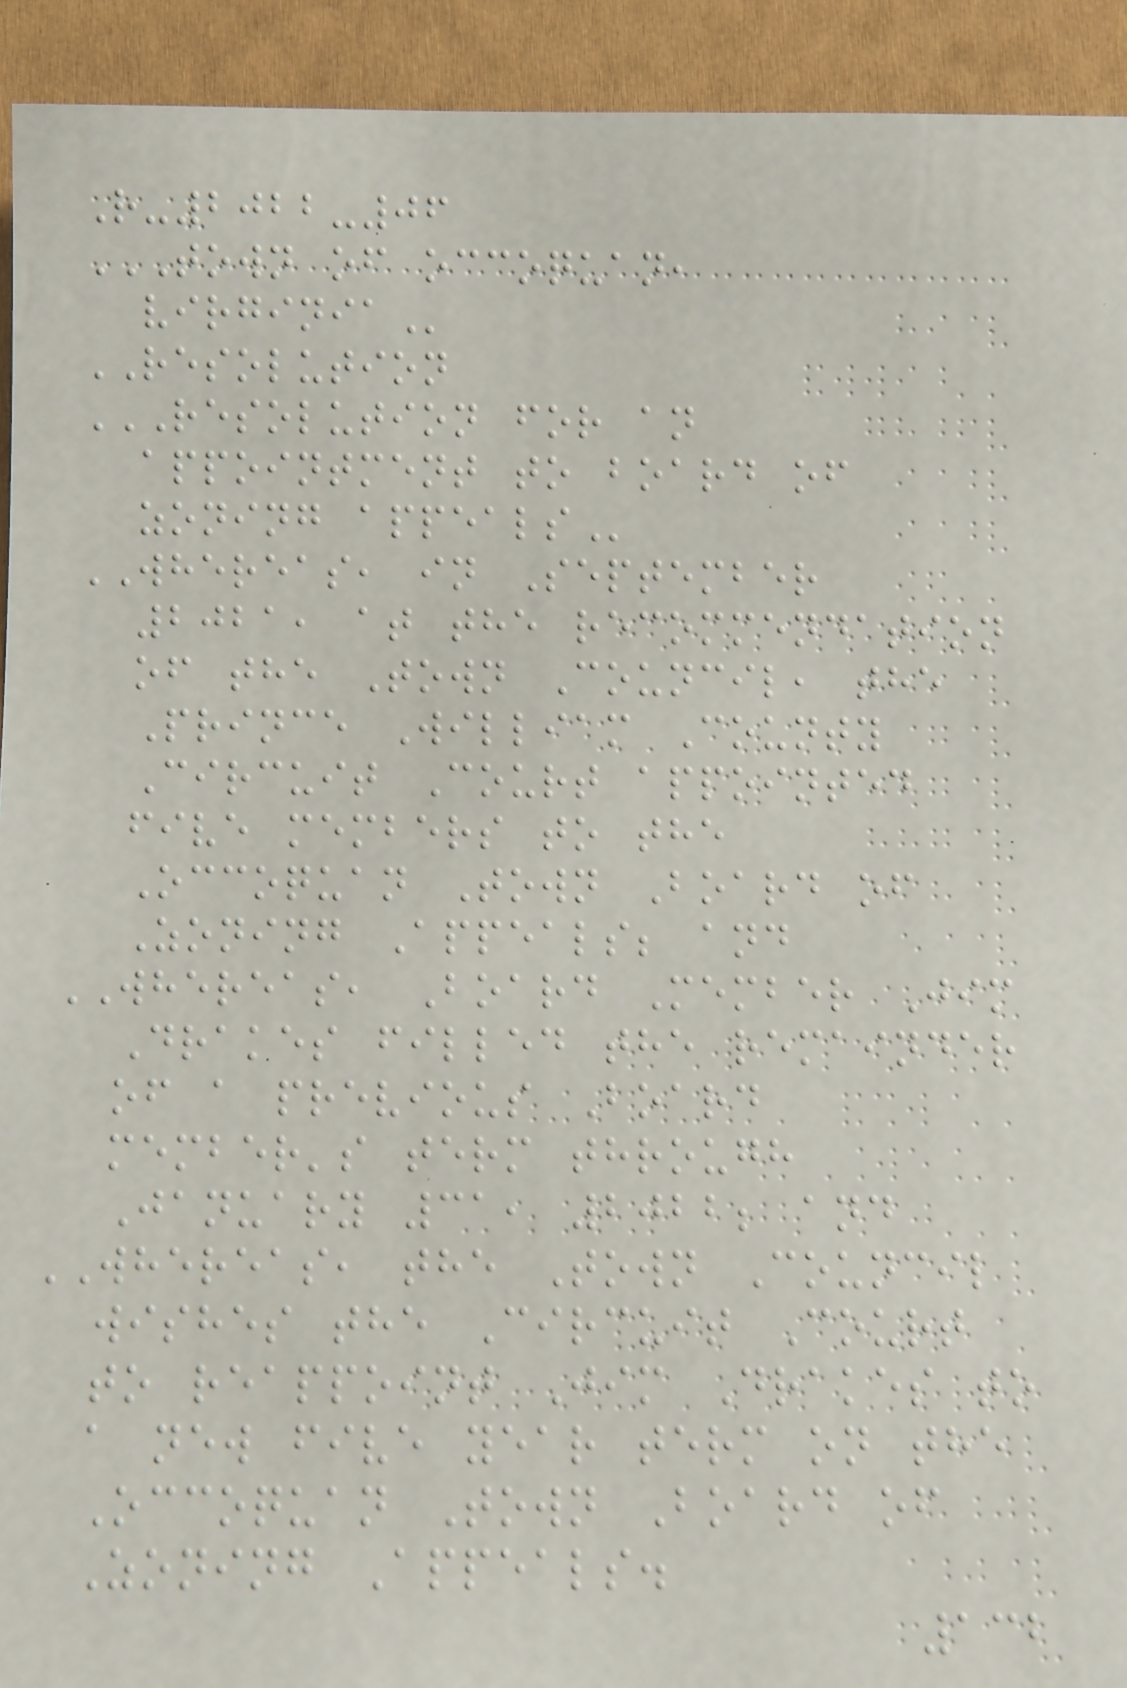R-2022-06
TOWN OF OCCOQUAN,
VIRGINIA
RESOLUTION
RESOLUTION FOR AN
APPOINTMENT TO BOARD OF
ZONING APPEALS
WHEREAS, in September
2021, at the recommendation
of the Town Council, the
Prince William County
Circuit Court appointed
five members to the
Occoquan Town Board of
Zoning Appeals; and
WHEREAS, Board Member Jim
Drakes filled the remainder
of a previous Board
member's term through
January 31, 2022; and
WHEREAS, the Town Council
wishes the Circuit Court
to reappoint Jim Drakes to
a new five year term on the
Occoquan Town Board of
Zoning Appeals.
132
